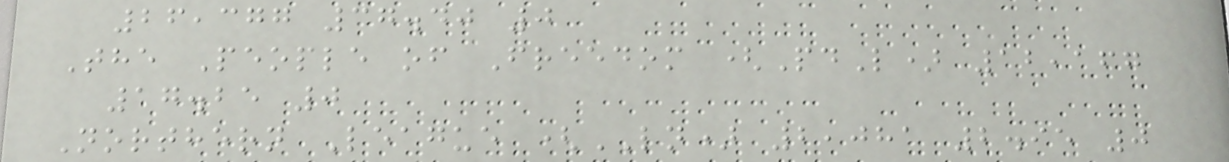26,377 37.40 0
The People of Freedom (PdL) 12,167
17.25 0
Northern League (LN) 2,081 2.95 0
